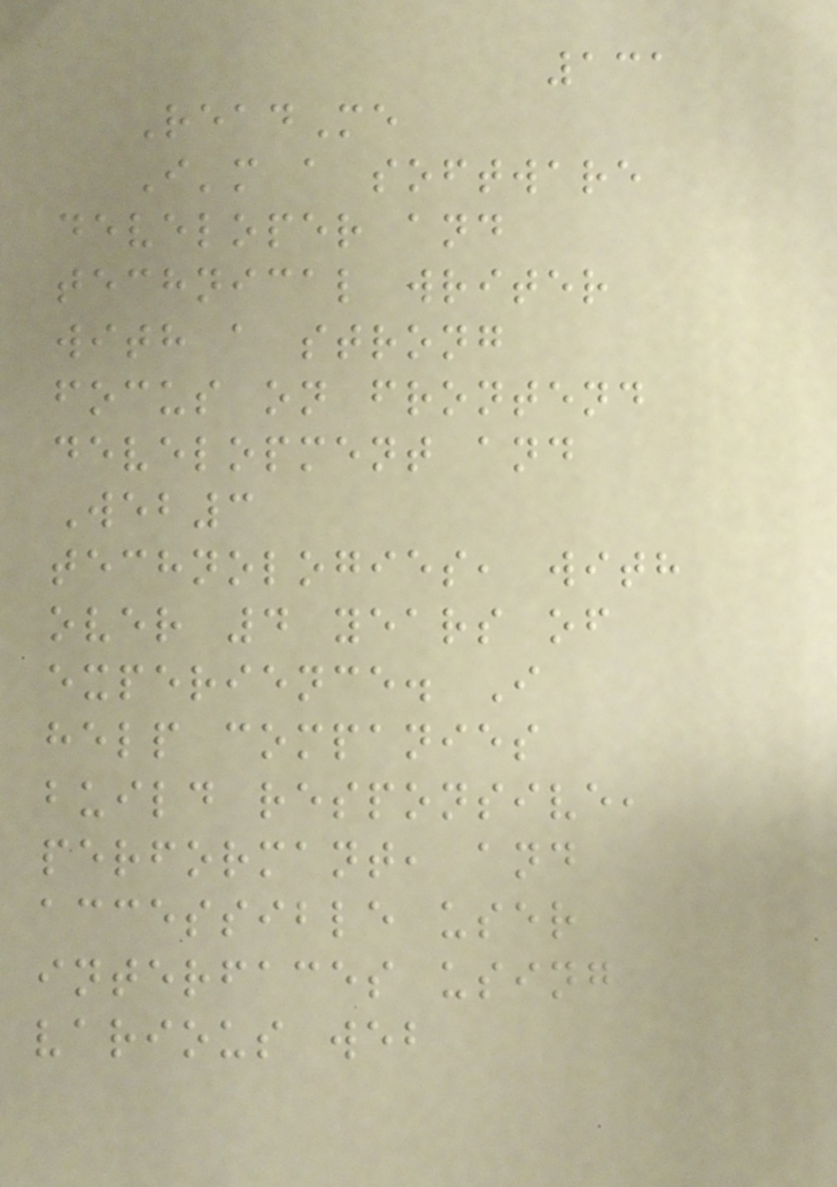131
ReadMe
I'm a software
developer and
technical writer
with a strong
focus on frontend
development and
Web3
technologies, with
over 4 years of
experience. I
help companies
build responsive,
performant, and
accessible user
interfaces using
various web
